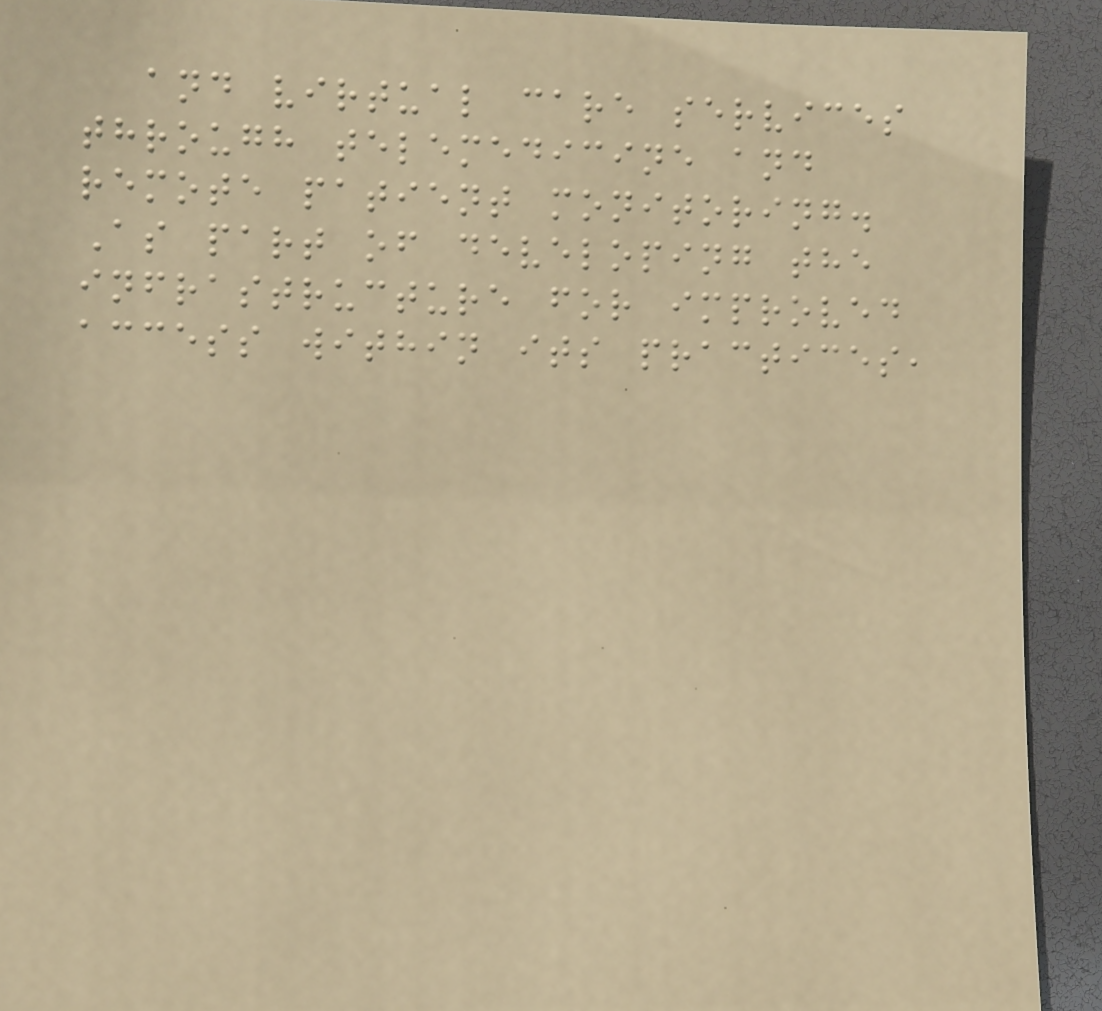and virtual care services
through telemedicine and
remote patient monitoring.
As part of developing the
infrastructure for improved
access within its practices,
